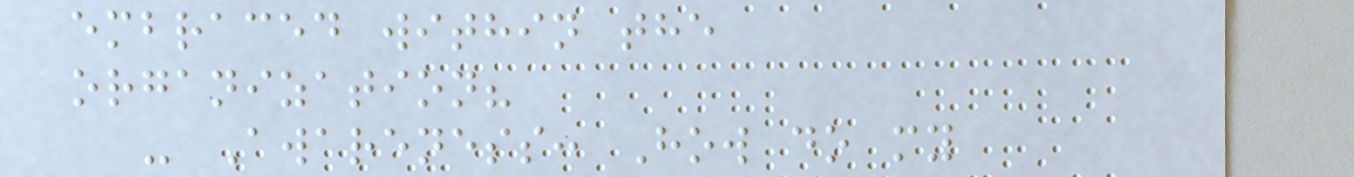embraced within the
organization?
- Awareness: How do my
